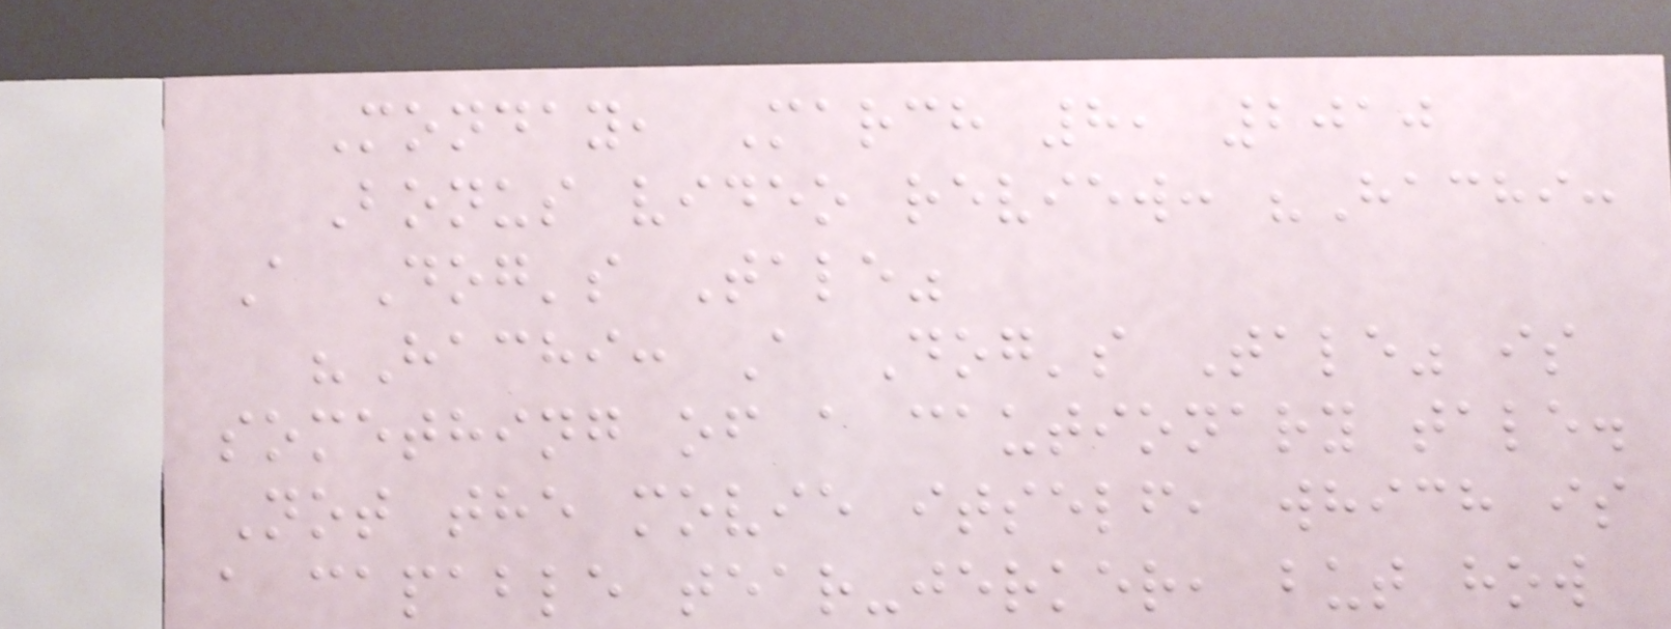Monday, March 8, 2010
Bonus video review: "Hachi:
A Dog's Tale"
"Hachi: A Dog's Tale" is
something of a cautionary tale.
Not the movie itself, which is
a capable tear-jerker, but how
